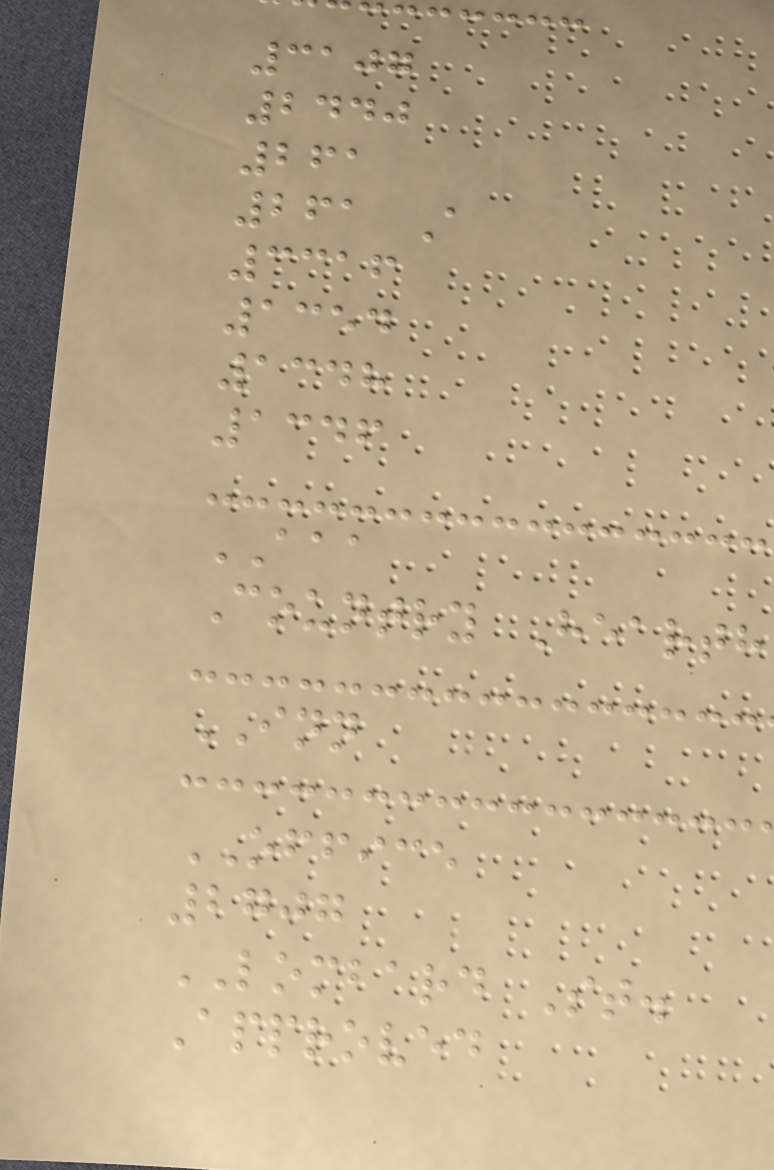3107
2440
261
261 A
3316
1354
1348
1346
AAA
Country Hearth
INN
OFFICE
2707
LOMBARD St.
Approved
